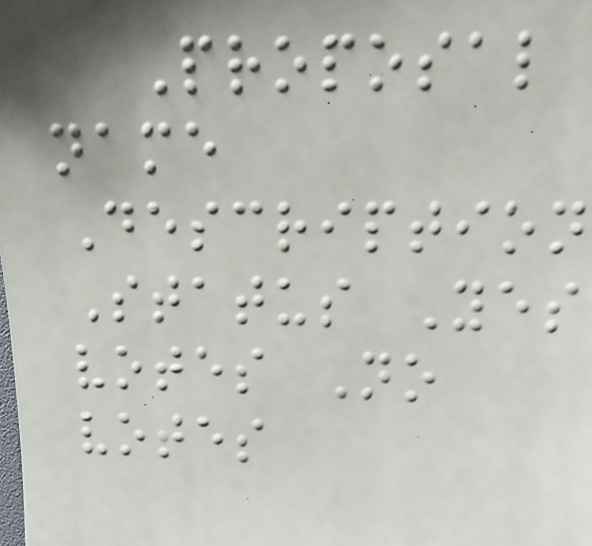Proposal
name
Description
Status Yes
votes No
votes
